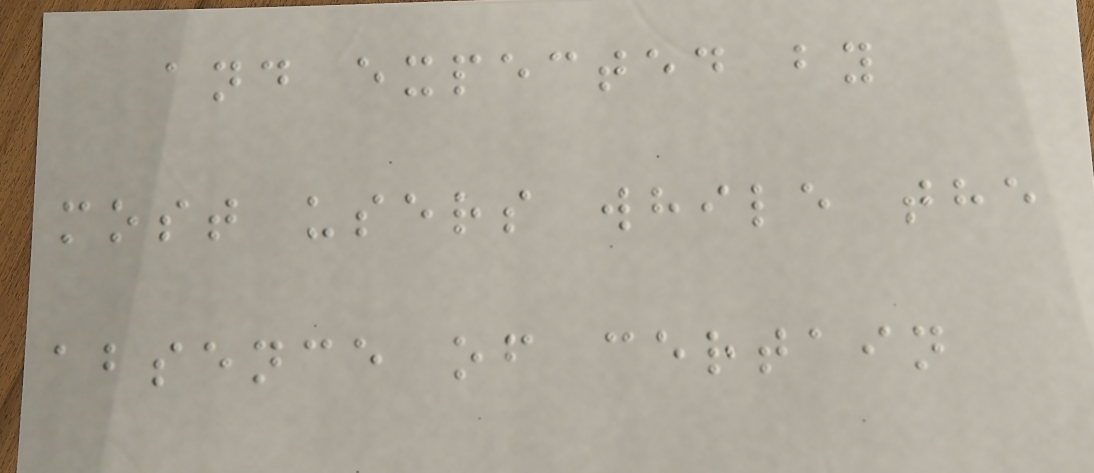and expected by
most users while the
absence of certain
